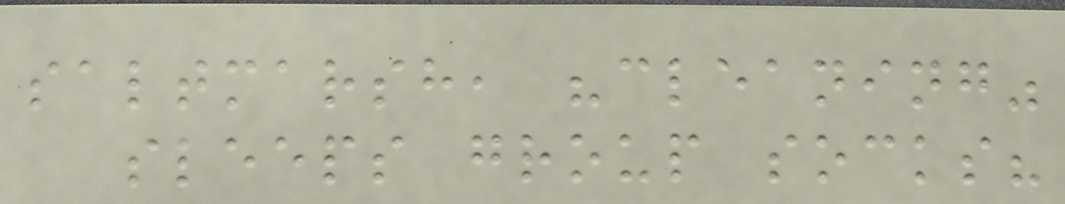saltmarsh, "cleaning"
sleeps group socks?
